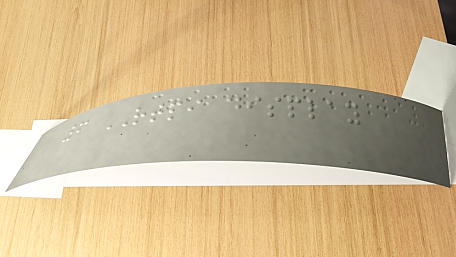6 RTPI display
